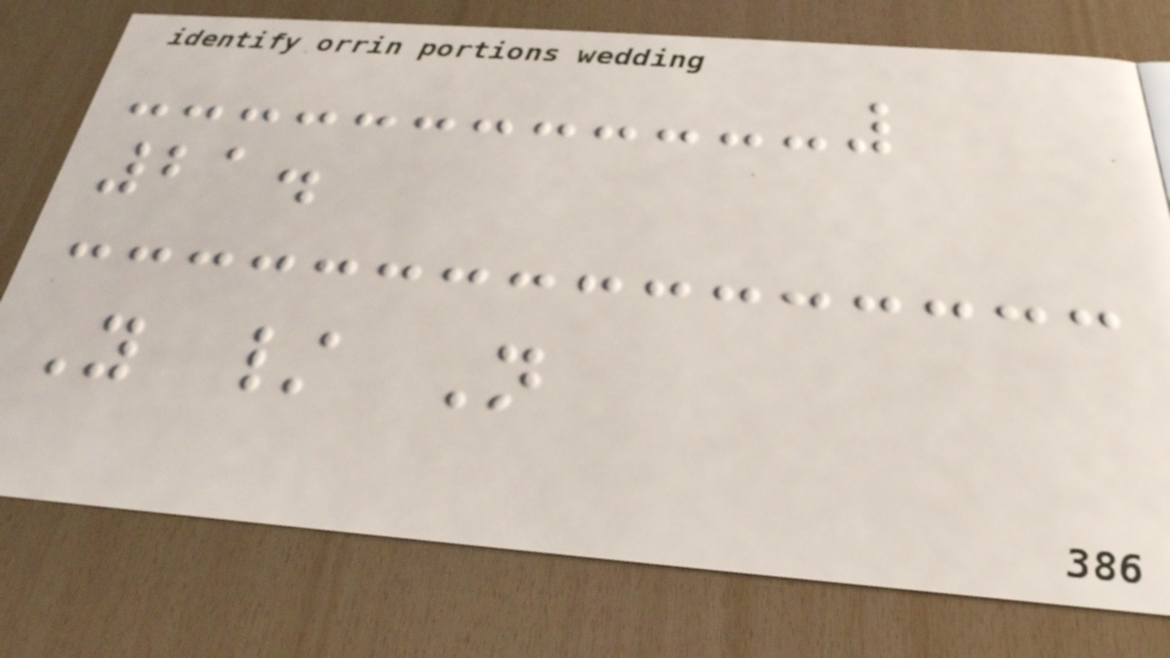21.
Y / N
